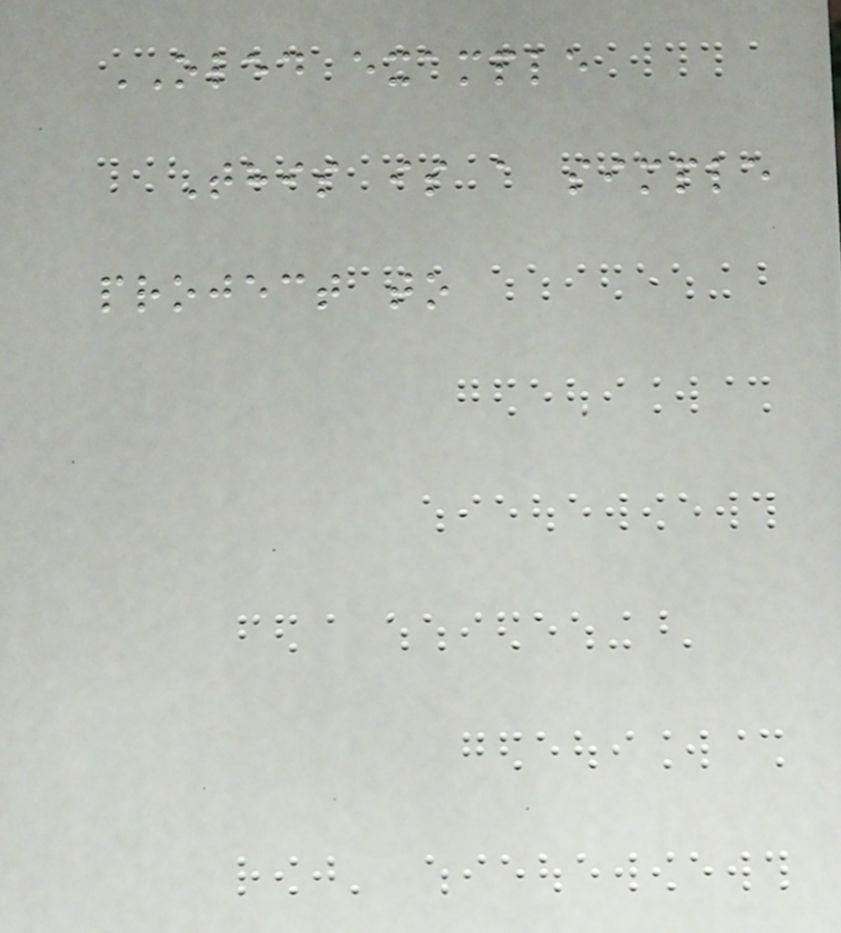OLED example
This is a simple
project to
